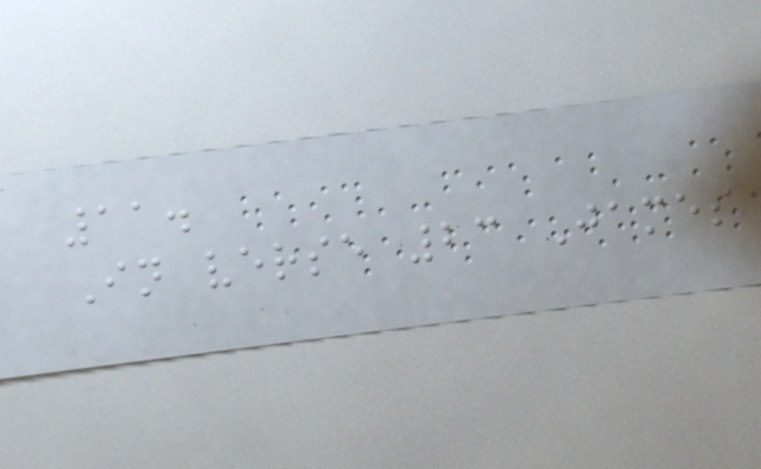11.
In verse 23 James
